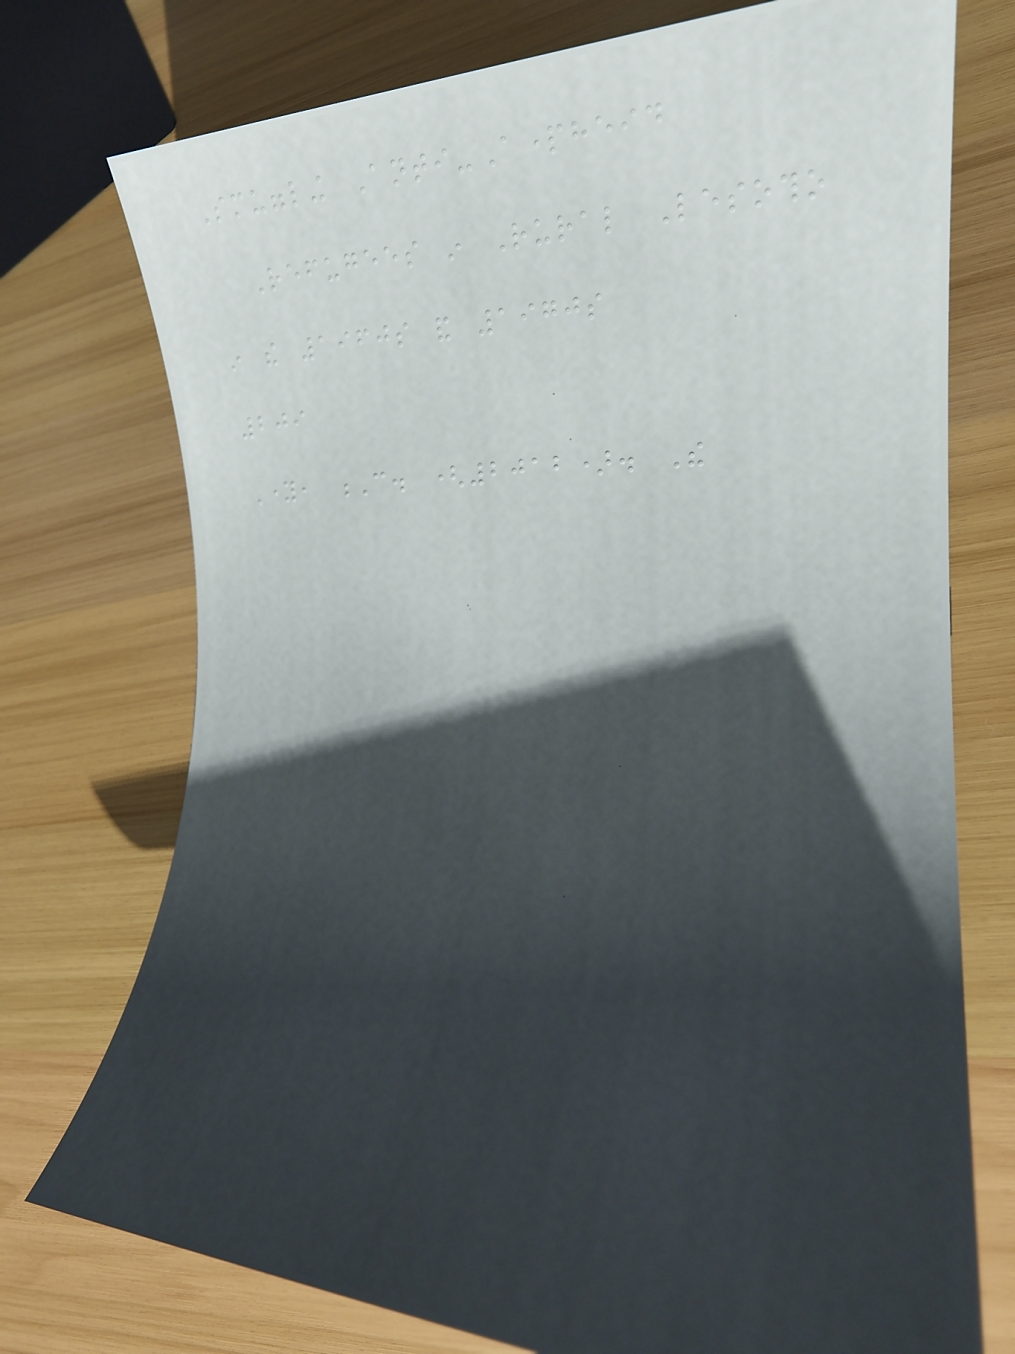Smuggling Anti-Apartheid
Refugees in Rural Lesotho
in the 1960s and 1970s
209
Young, C. (2012). The
